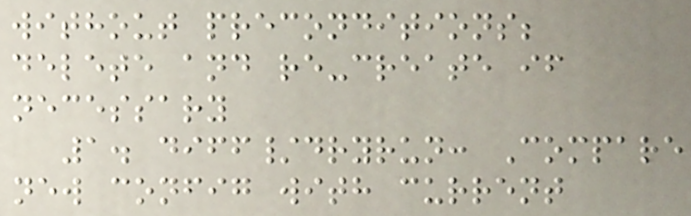without preconditions;
delete and re-create if
necessary
1. diff/dryrun: Compare
new config with current
